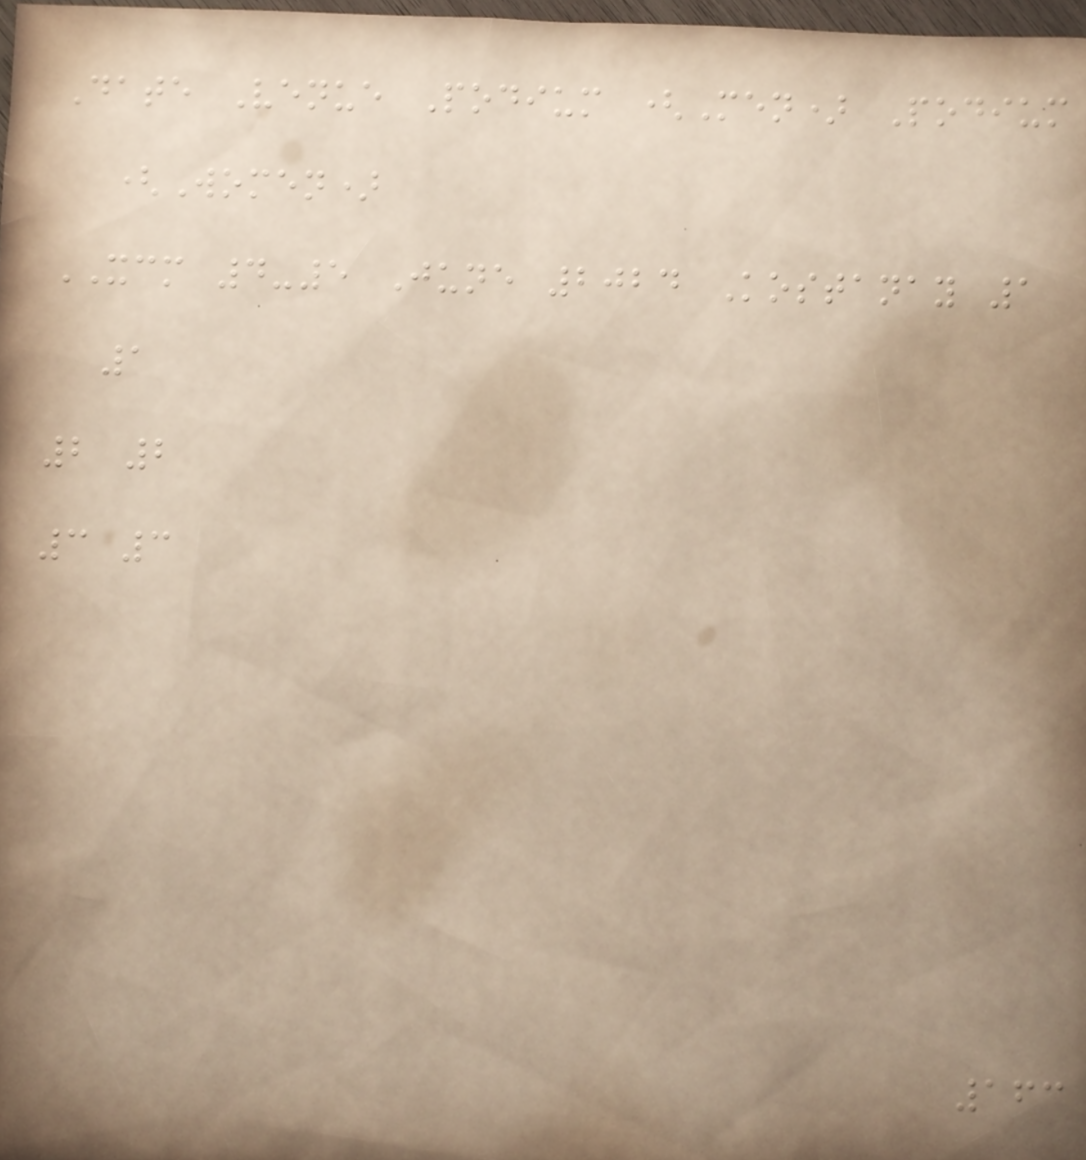Date Venue Podium (Men) Podium
(Women)
XCM 4-5 June 2024 Kostanay 1
1
2 2
3 3
163
